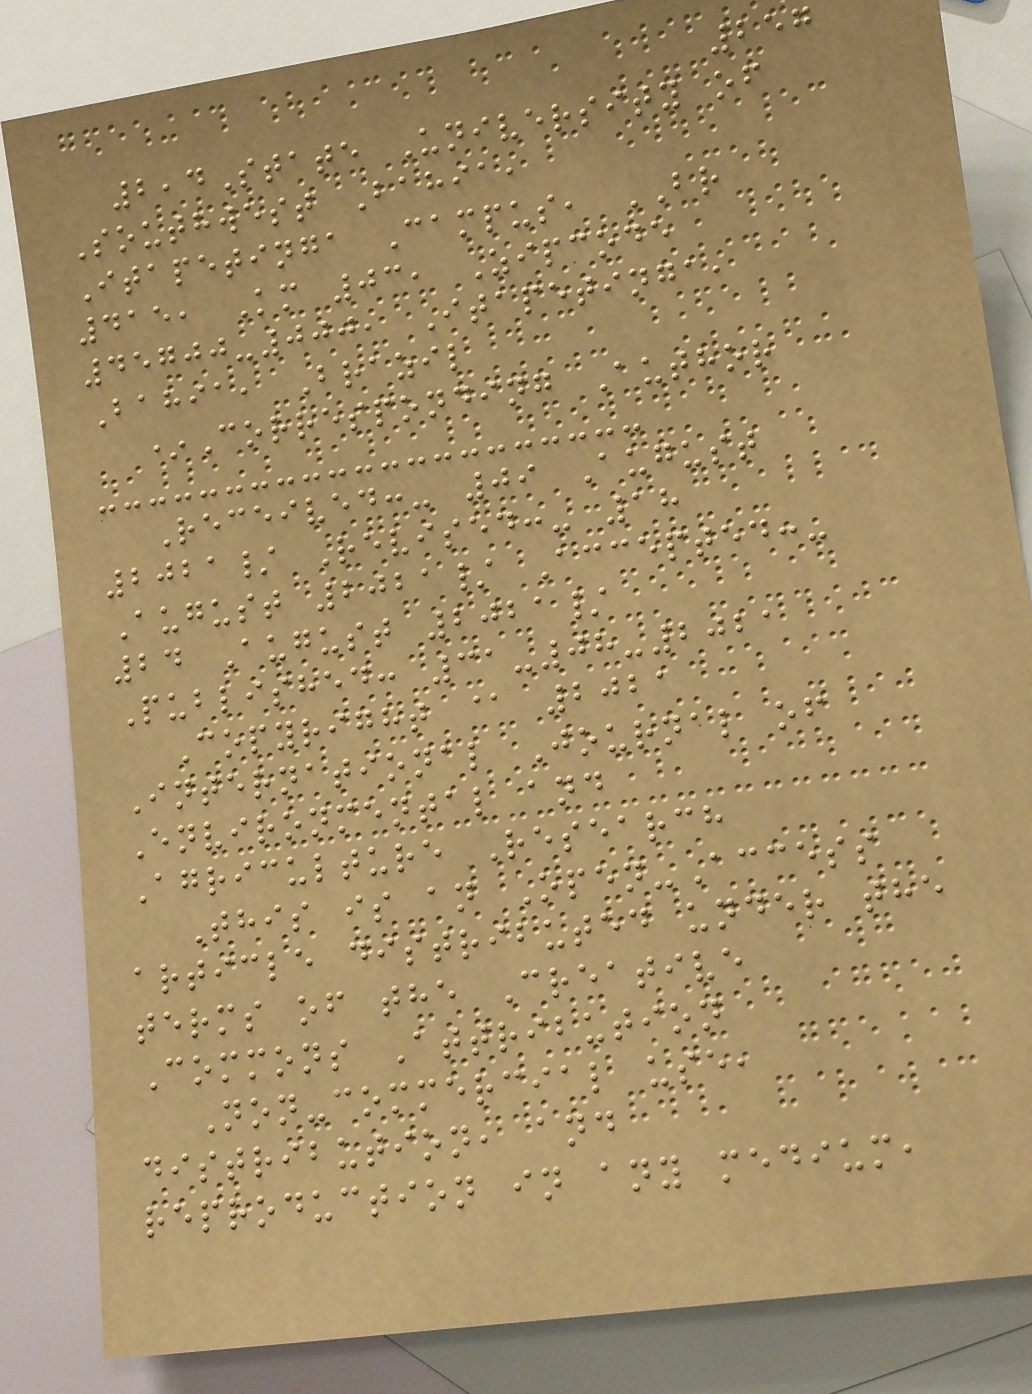257
2,4State University of
Southwest Bahia,
Itapetinga Campus, BR
415, Km 03, Zipcode
45700-000, Itapetinga,
Bahia, Brazil
*Corresponding Author
Received:- 09 August
2021/ Revised:- 18
August 2021/ Accepted:-
24 August 2021/
Published: 31-08-2021
Copyright @ 2021
International Journal of
Environmental and
Agriculture Research
This is an Open-Access
article distributed under the
terms of the Creative
Commons Attribution
Non-commercial use,
distribution, and
reproduction in any medium,
